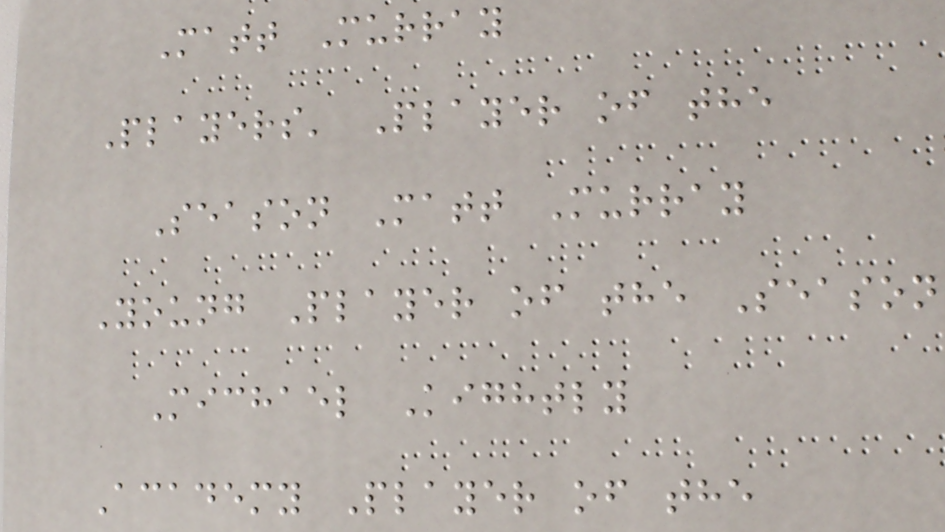Matt Murray
Players' Player of the
Season Matt Murray
Young Player of the Season
Michael Kightly
Academy Player of the
